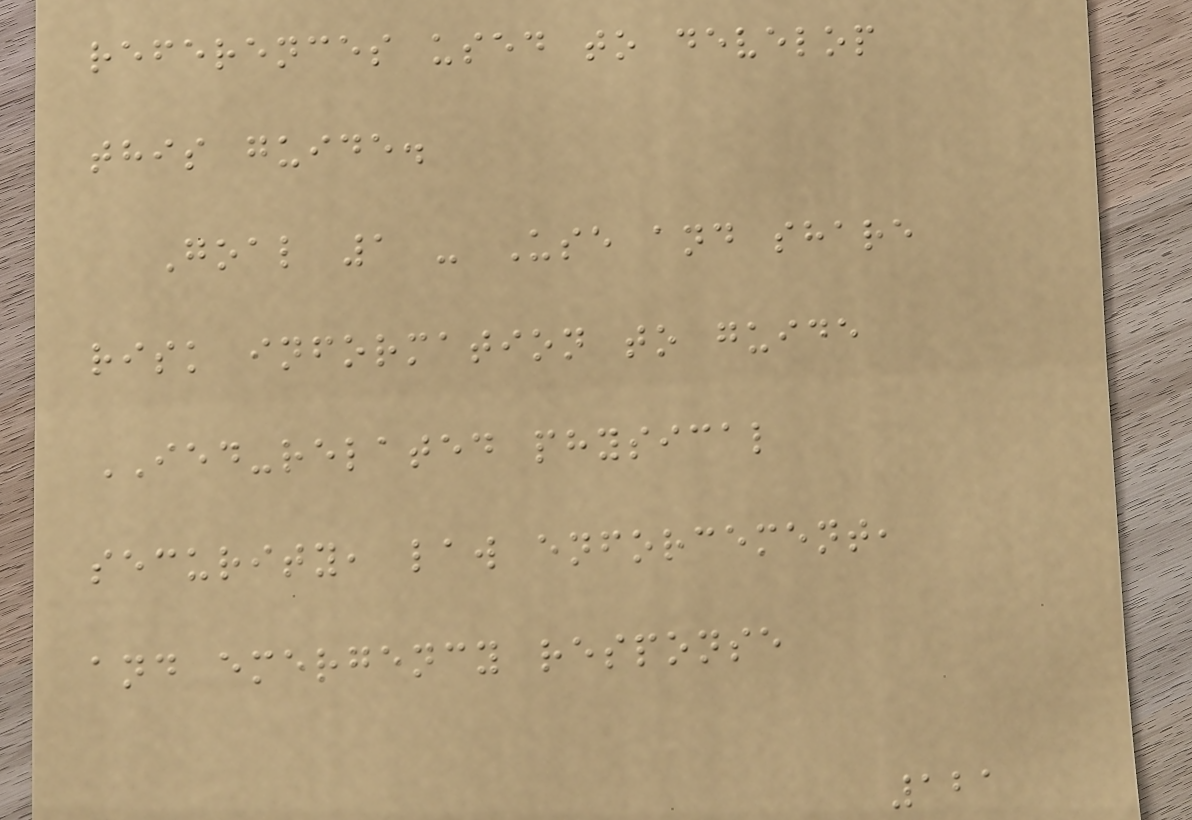references used to develop
this guide.
Goal 1 - Use and share
risk information to guide
IED-related physical
security, law enforcement,
and emergency response
121
